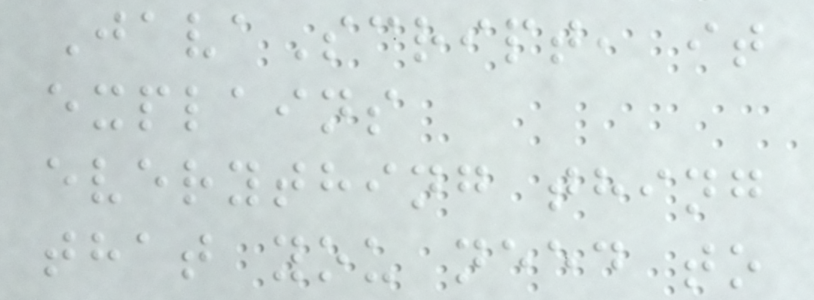JavaScript, it
explains
everything thing
that you need to
